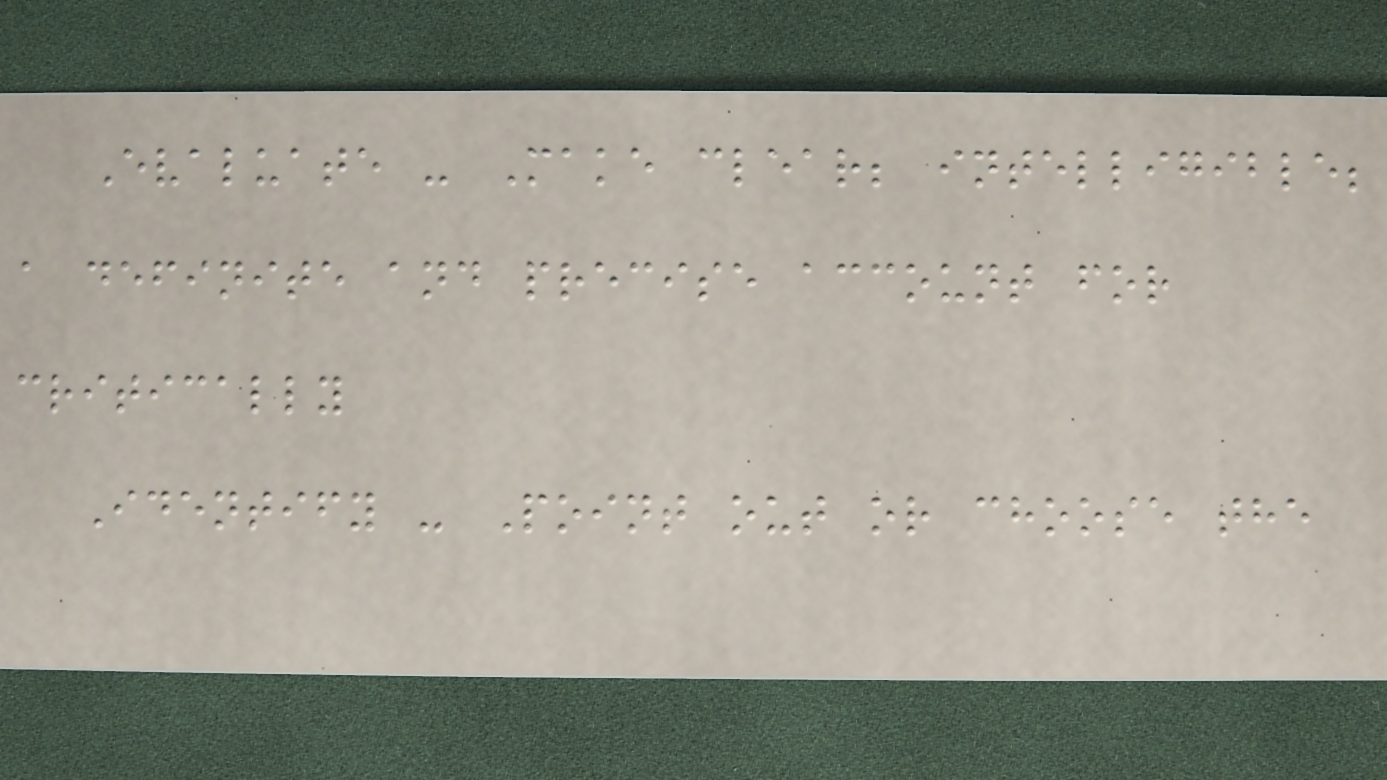Evaluate - Make clear; intelligible;
a definite and precise account for
critically
Identify - Point out or choose the
